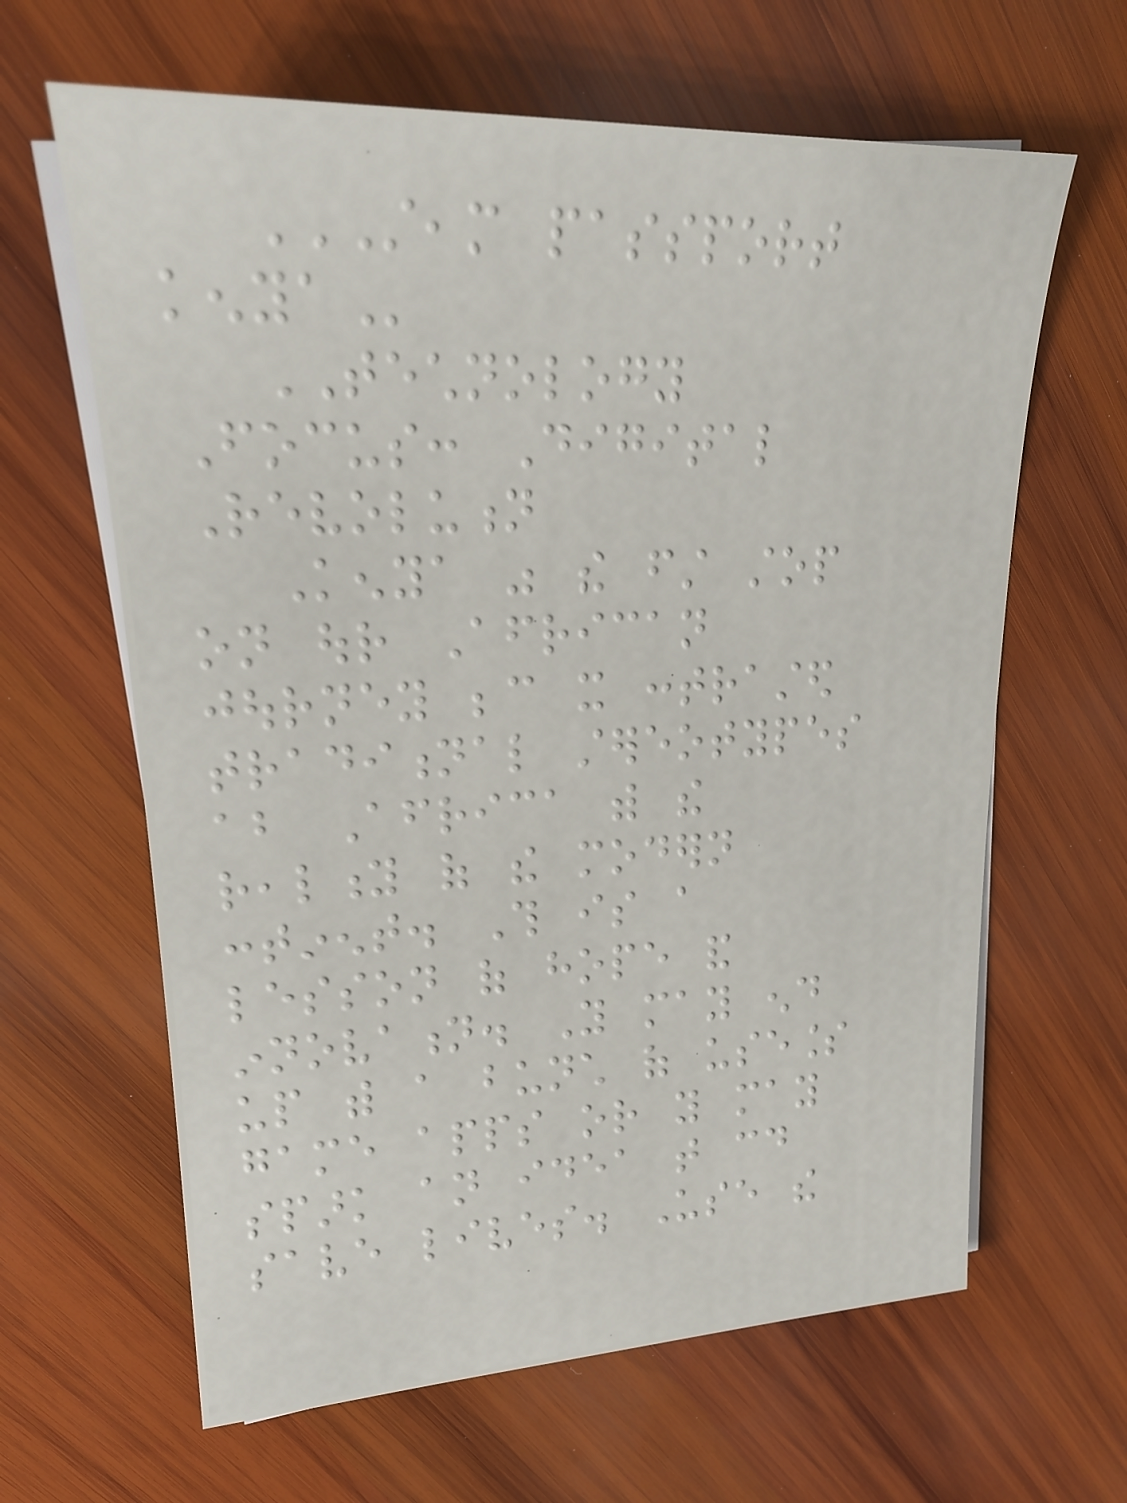STEAM PASSPORT
KENYA
TECHNOLOGY
Focus: Digital
Revolution
Kenya was the first stop
on our African
journey because it contrasted
traditional stereotypes
about Africa with the
reality of the modern
continent. This is a
lesson of hope and
innovation. You may end
up with a bunch of useless
game apps or you may
spark an idea that could
save lives. Use the
